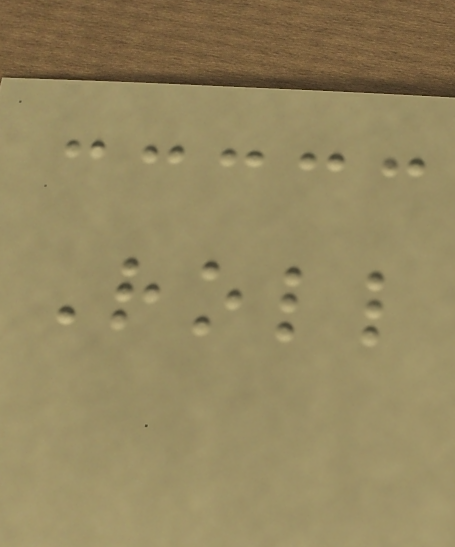Roll
